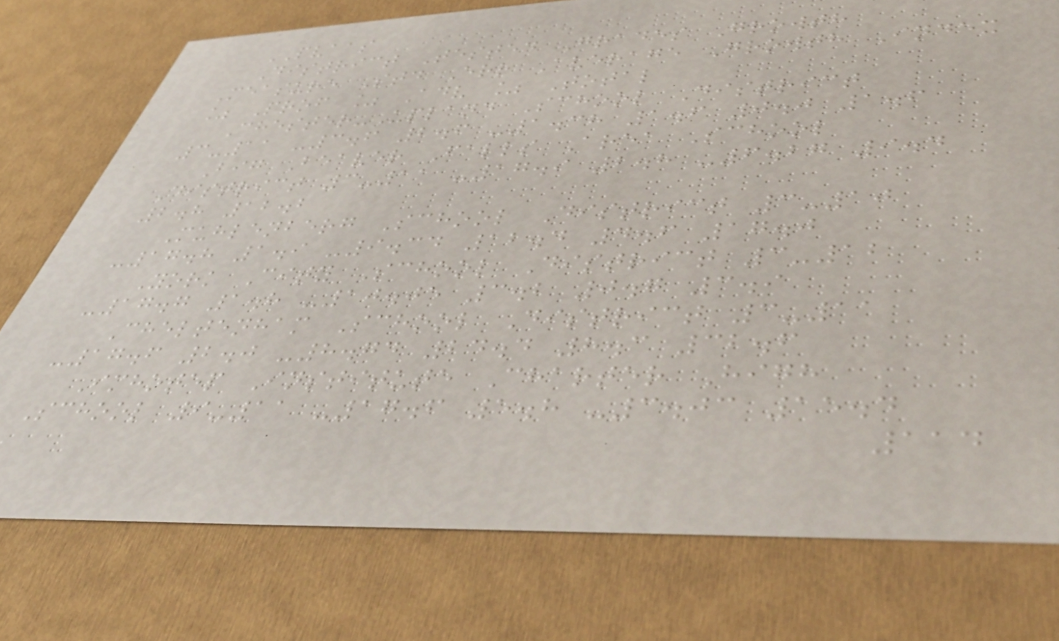PVAAS
District Tested Grades Growth
Measure Std Err Average Growth Index
% Prof % Adv % Total
Chester-Upland School District
3-11 -3.6 2.6 -1.38 1.6 0.0 1.6
Big Beaver Falls Area School
District 3-11 -17.9 2.8 -6.27 9.4
2.8 12.2
Muhlenberg School District 3-10
-17.8 1.9 -9.34 12.4 4.6 17.0
York City School District 3-12
-17.7 1.8 -10.05 3.2 0.7 3.9
Cheltenham School District 3-11
-17.6 2.0 -8.74 24.4 8.3 32.6
Imhotep Institute Charter High
School 9-11 -17.6 5.8 -3.03 15.4
114
